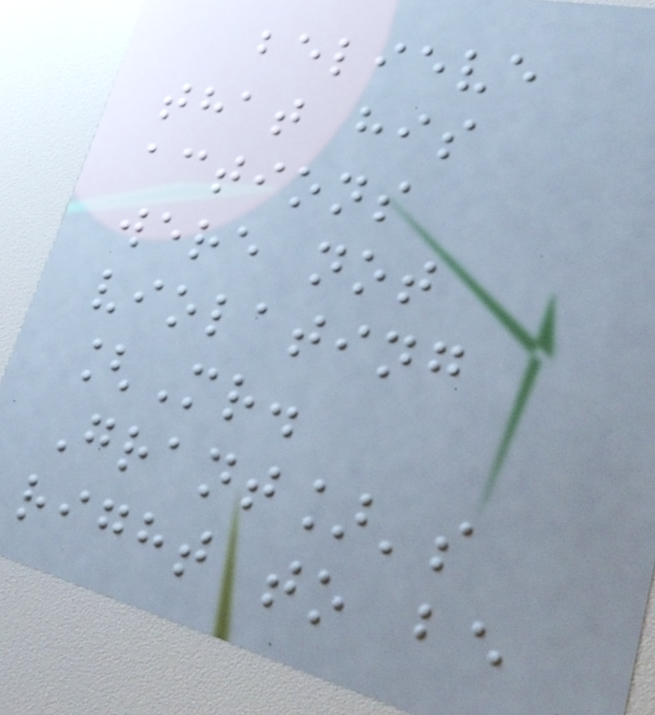believe
that his
actions
were not
violating
[Mr.
Grant]'s
right to be
